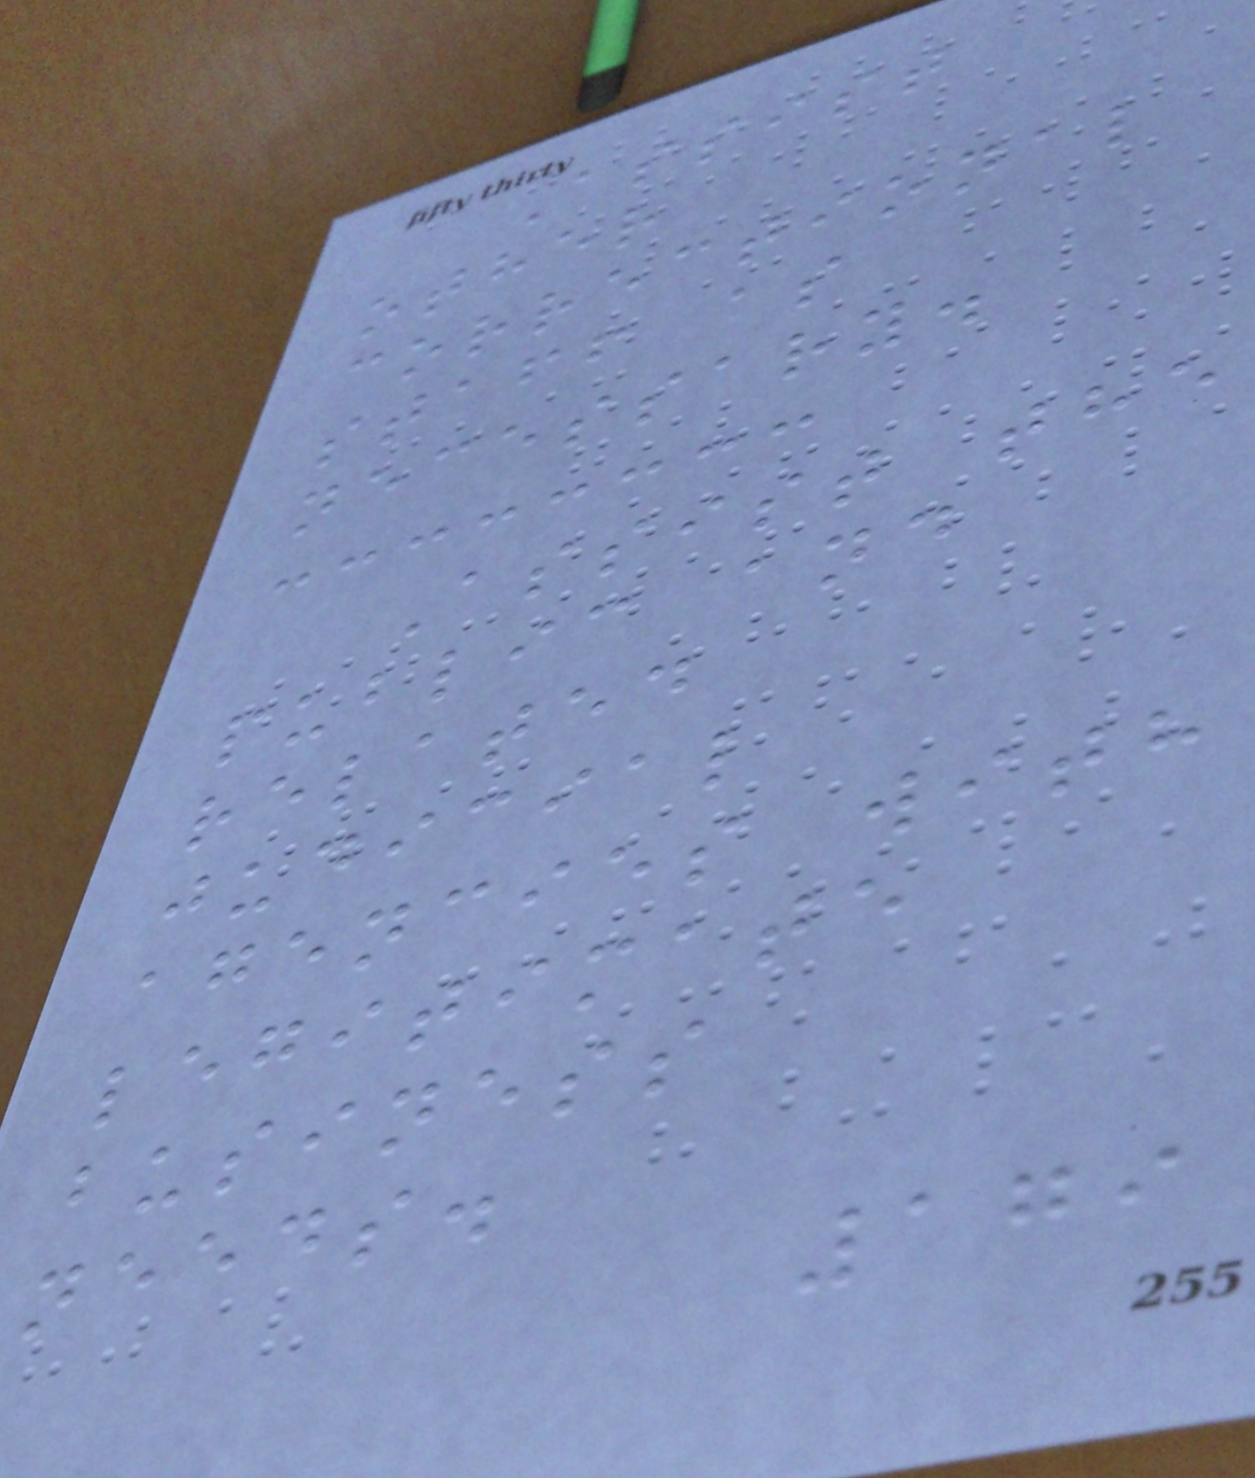Assist
other
correctional
staff as
necessary.
Assist the
public and
related
judicial
agencies with
legitimate
business
needs.
179
